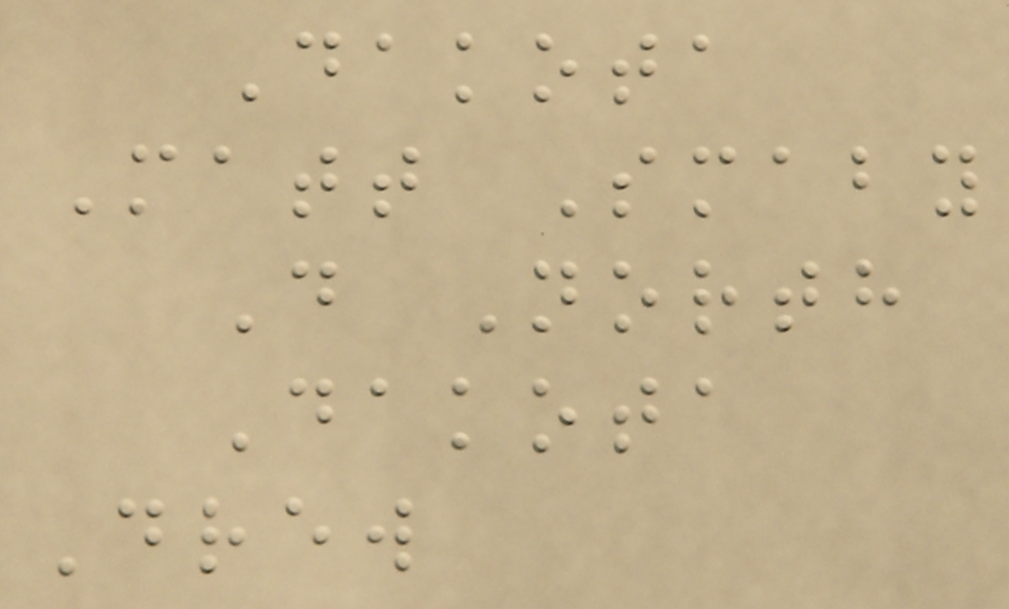Dakota
Matt Smaby
D North
Dakota
Drew
